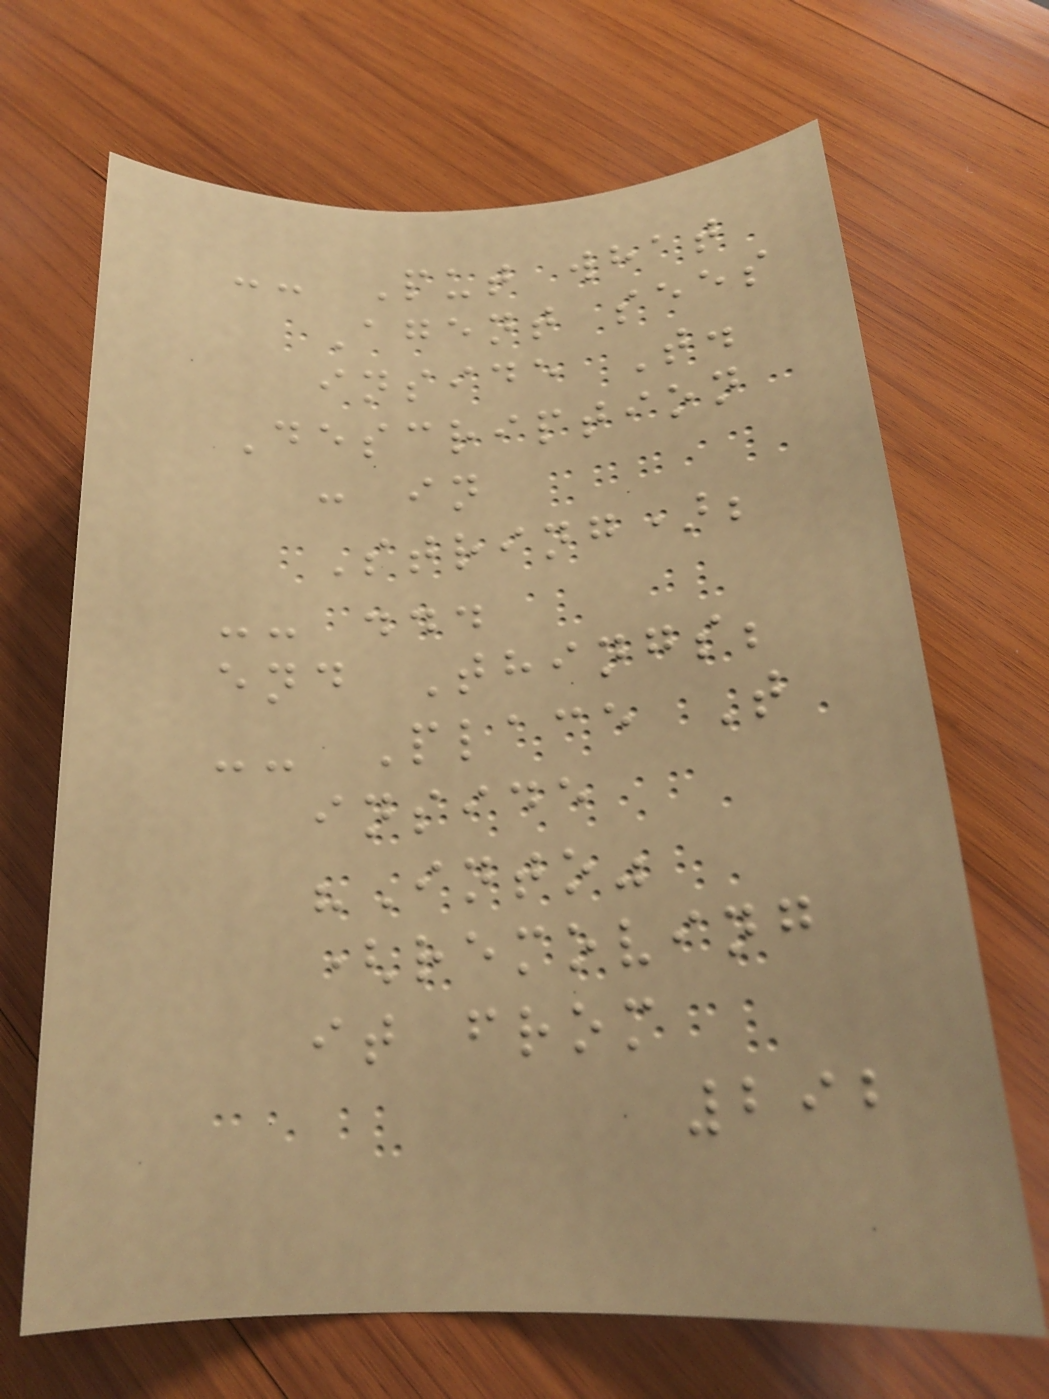-- Put what
Agent sees
inside T.
Description
: in
String);
-- ...
end Things;
-- Place T
inside
"Into"
(removing
it from
292
